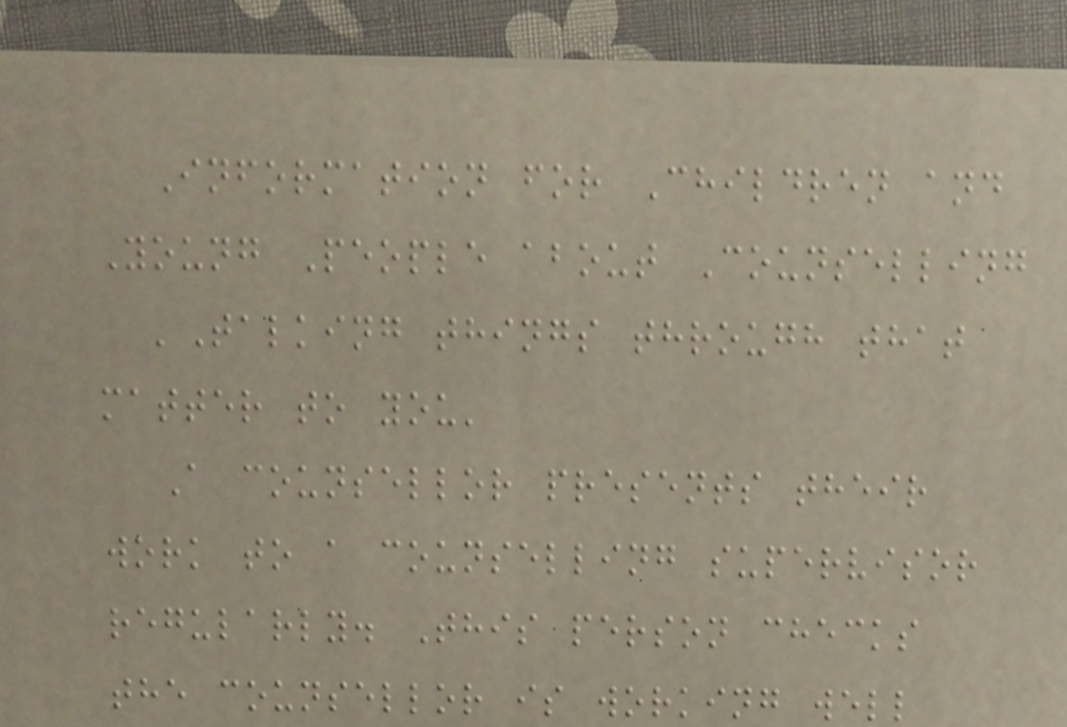Information for Children and
Young People about Counselling
'Talking things through that
matter to you'
A counsellor presents their
work to a counselling supervisor
regularly. This person checks
the counsellor is working well
